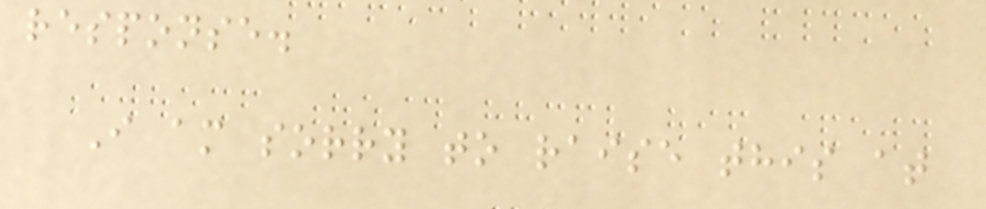response.
I am sorry to raise this at
